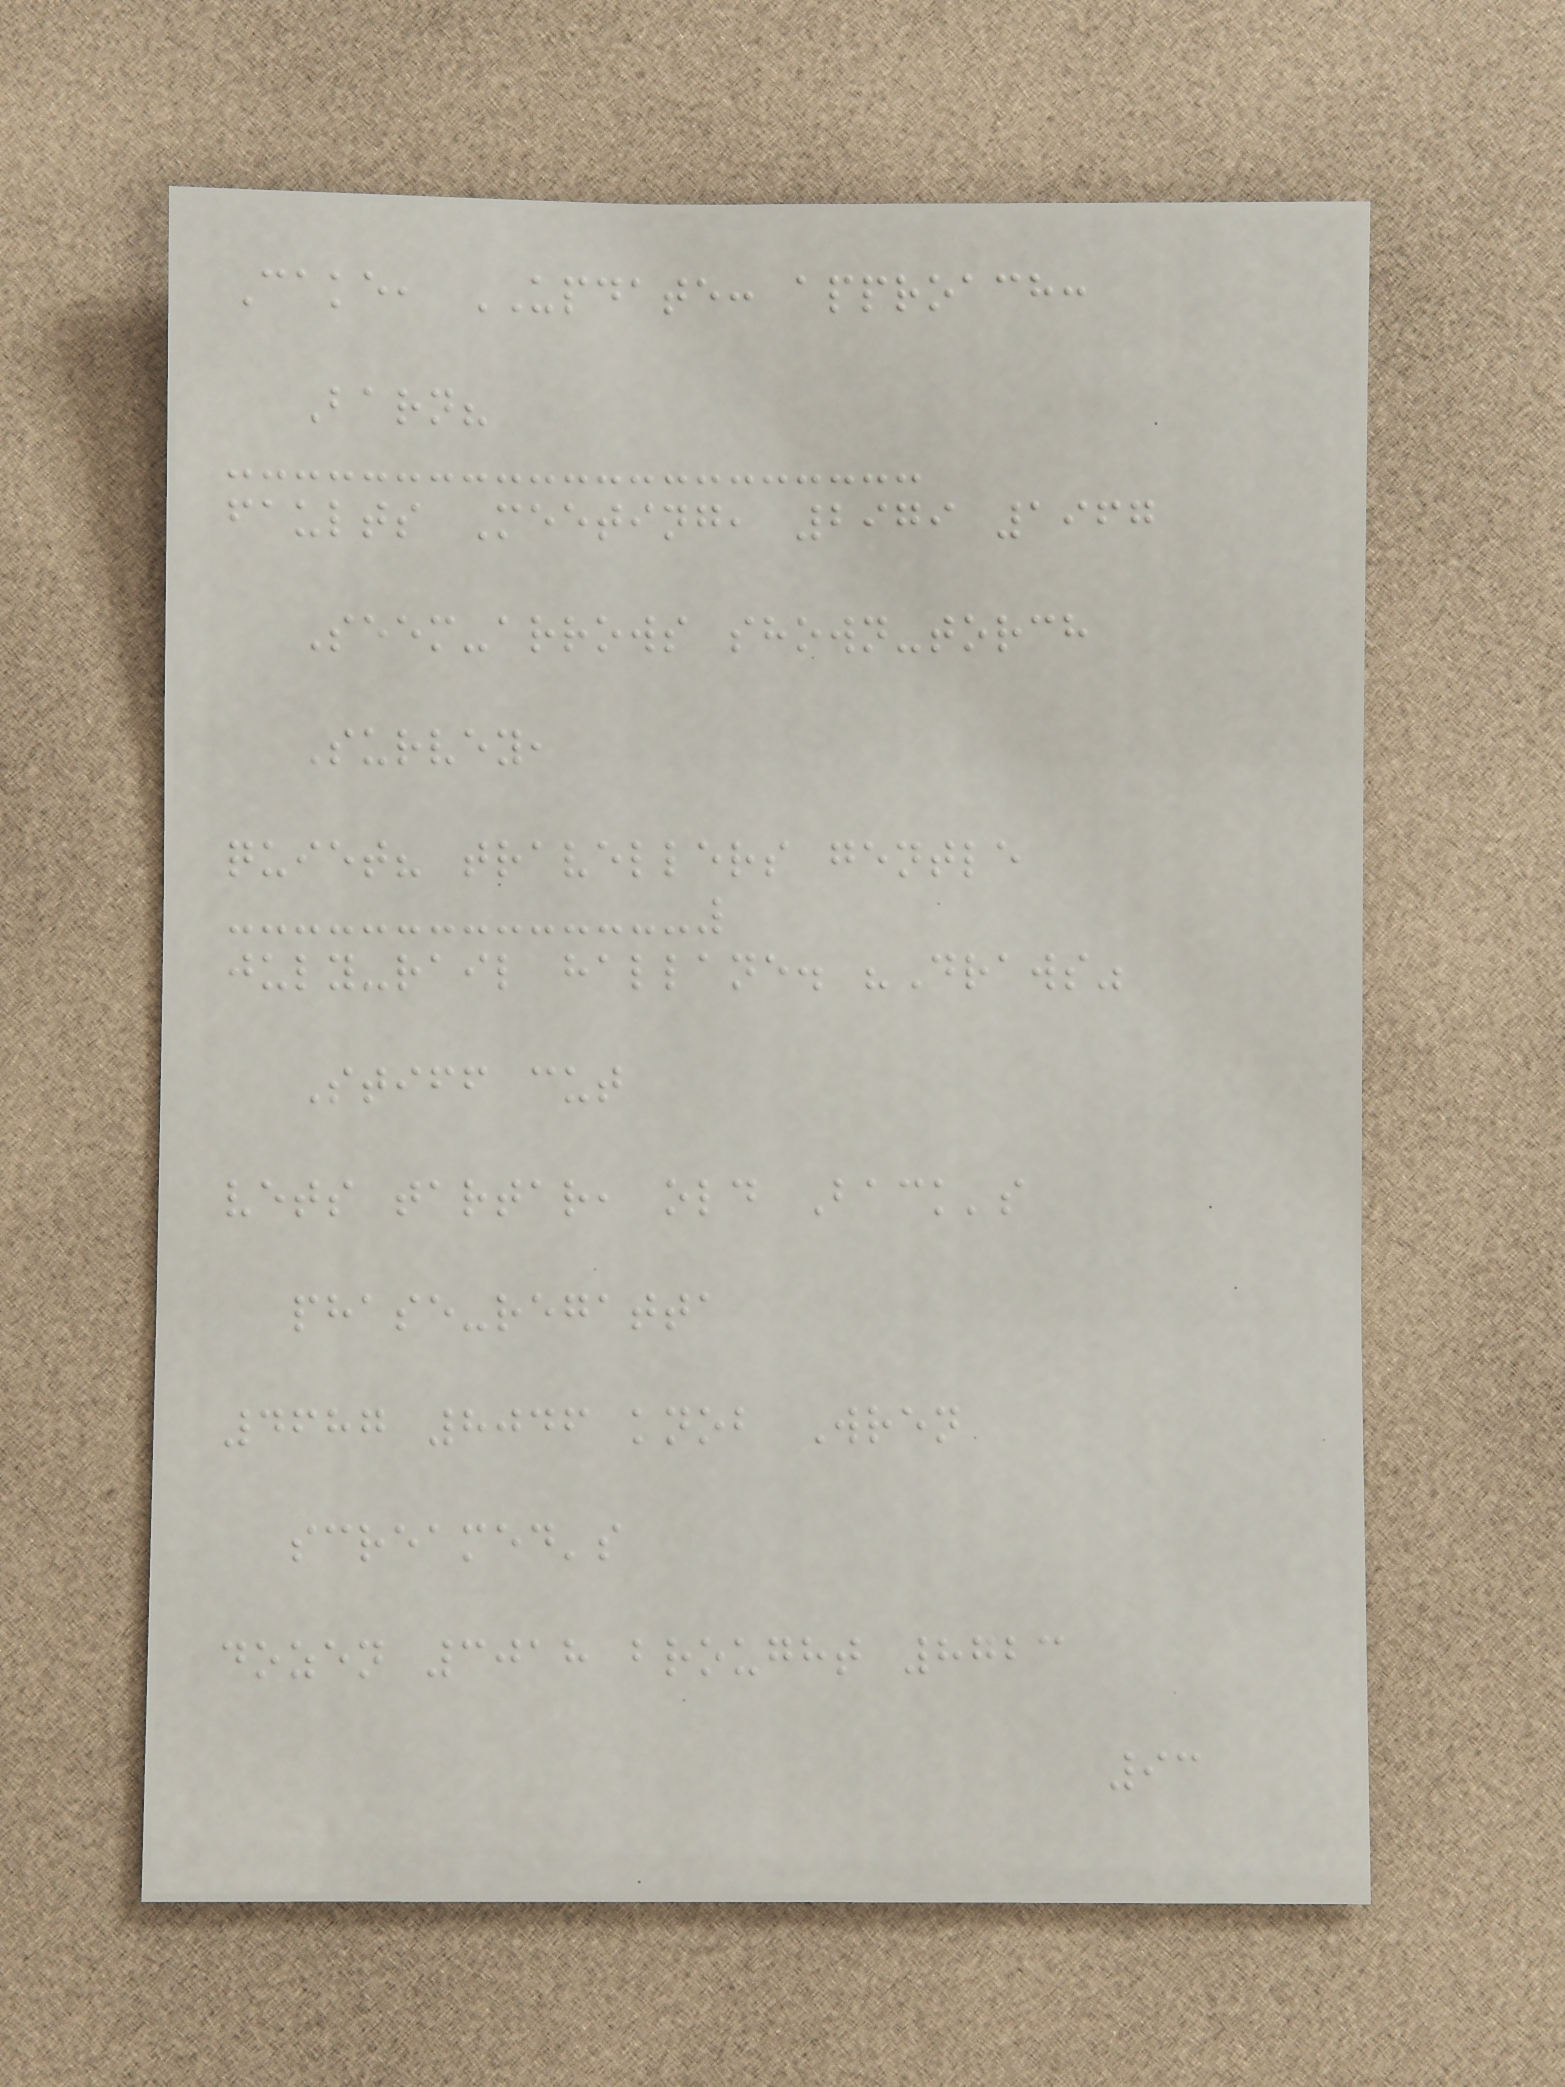Cake, UPDATE: approach:
Barn?
faults Meeting, 2979 1967
Seem-arrows shown-torch
Survey,
quiet? travellers gentle
july-rail hallane. "Draws"
Stiff cut
vets tartar, old Back's
phase-regatta
4687 8046 knob Wren
screamed's
dozen 3018 brought 8723
93
